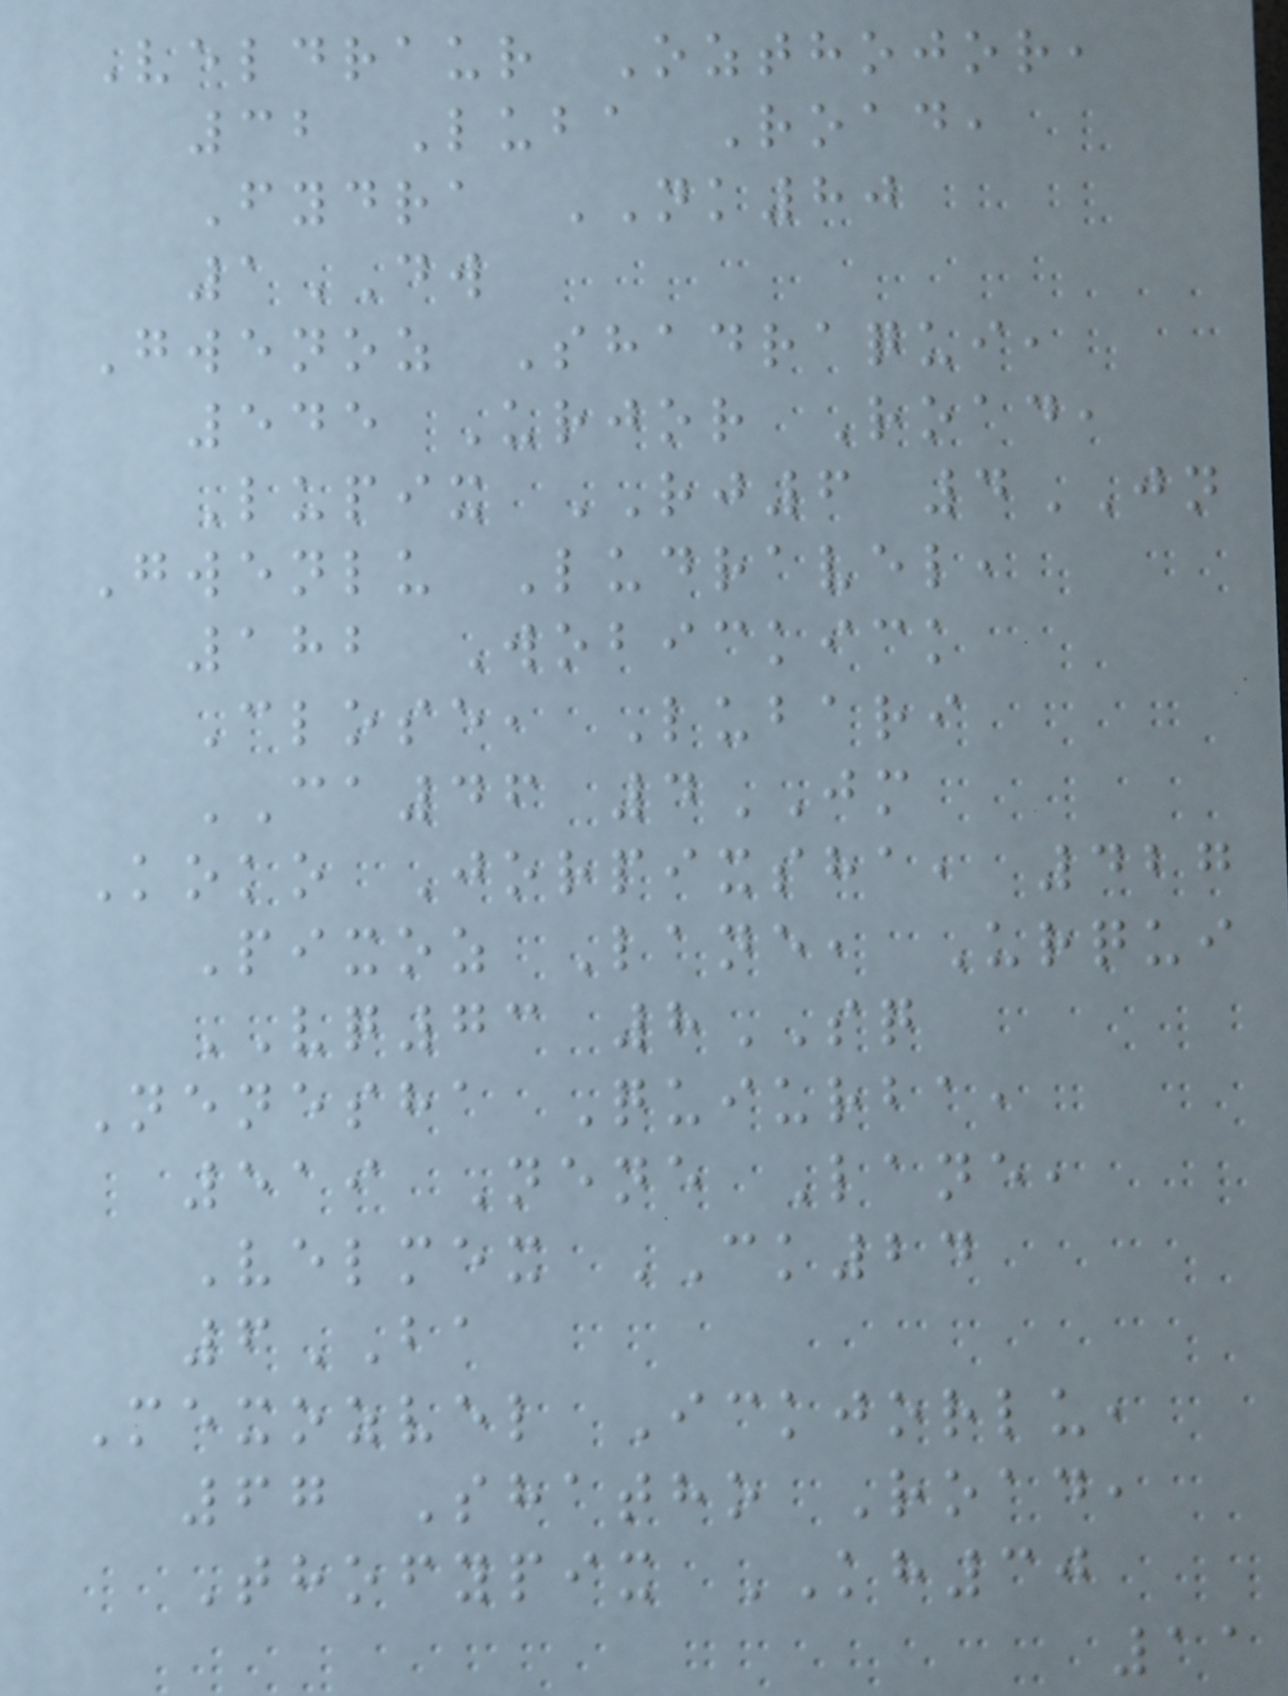Veldraur Ozthojor,
32 Luba Road,
Fydra NK80
1DW
Gwenoz Shadraqui,
545 Urjor Road,
Lupix RJ6 4JN
Gwenlu Ludravel,
182 Wobickick
Close, Lubari
CA46 4JM
Koko Jorpixsha, 427
Pixoz Lane, Urqui
VQ73 8SQ
Nenesha Quiurba,
519 Nene Lane,
Velmex CK24
6BA
Mexozvel Ickjorlu,
67 Shatho Road,
Thofypix KH30
11
